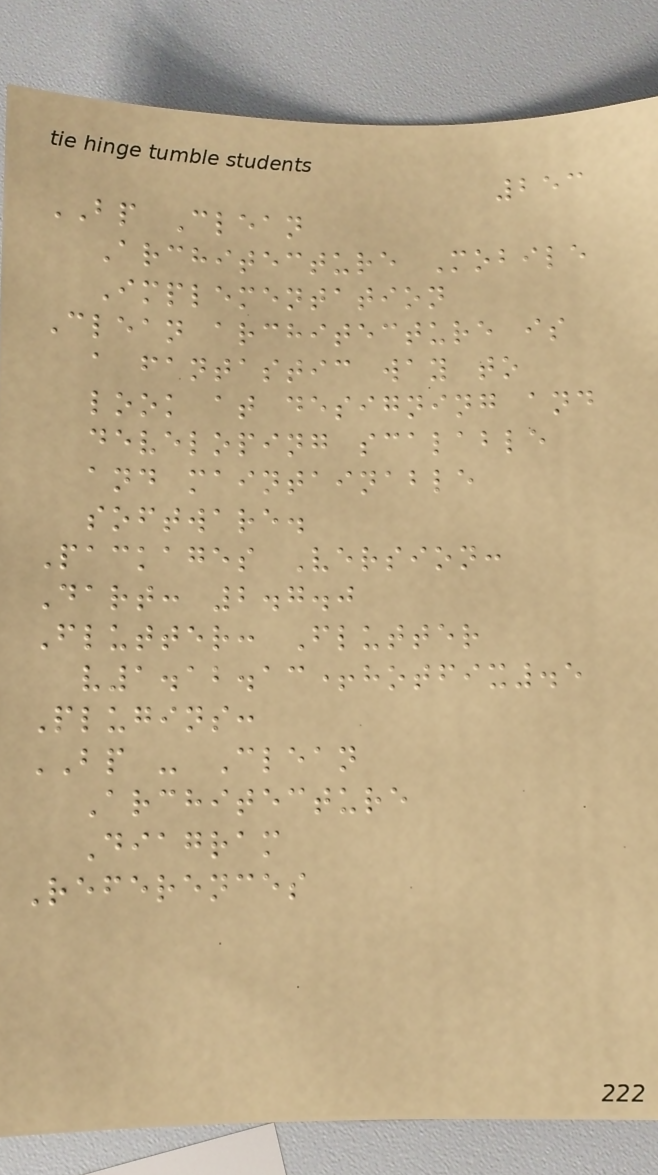253
BP Clean
Architecture Mobile
Implementation
Clean architecture is
a fantastic way to
look at designing and
developing scalable
and maintainable
software.
Packages Version:
Dart: 2.7.0
Flutter: Flutter
v1.12.13+hotfix.5
Plugins:
BP - Clean
Architecture
Diagram
References
